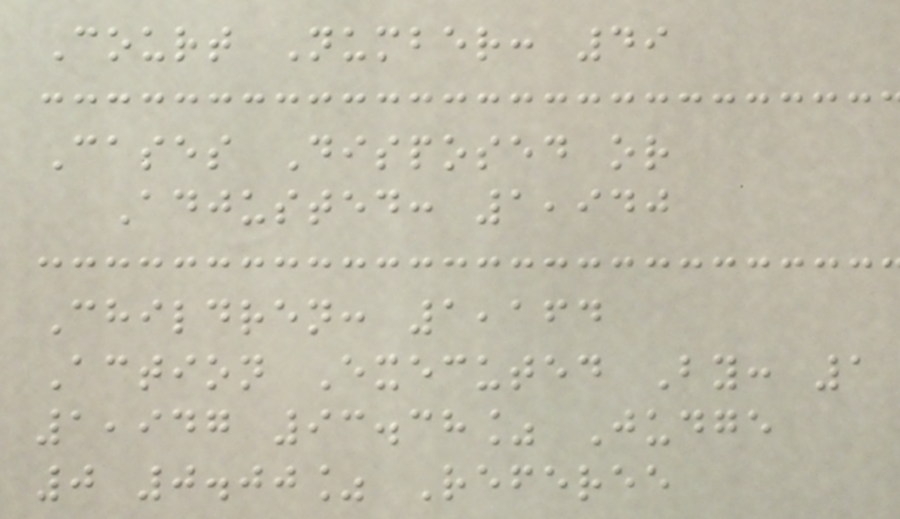Court Number: 49
Cases Disposed or
Adjusted: 1,940
Children: 1,164
Action Executed By: 1
1,947 93.38% Judge
0 0.00% Referee
